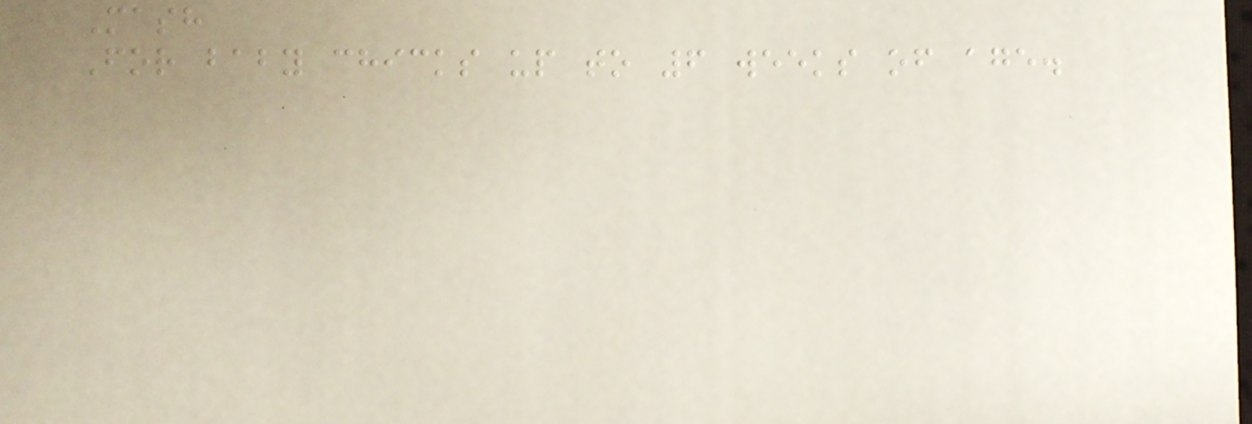Mash
For baby chicks up to 6 weeks of age.
